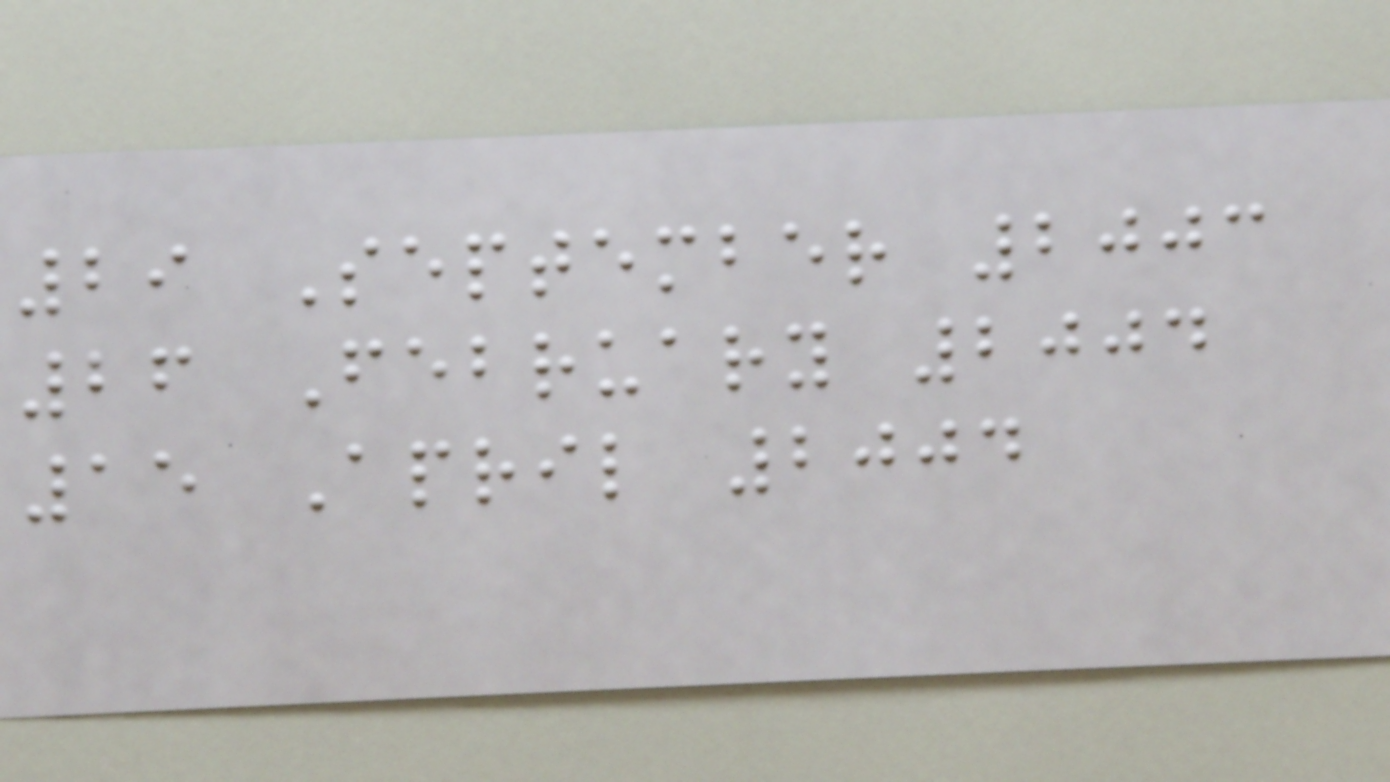29 September 2003
26 February 2004
15 April 2004
